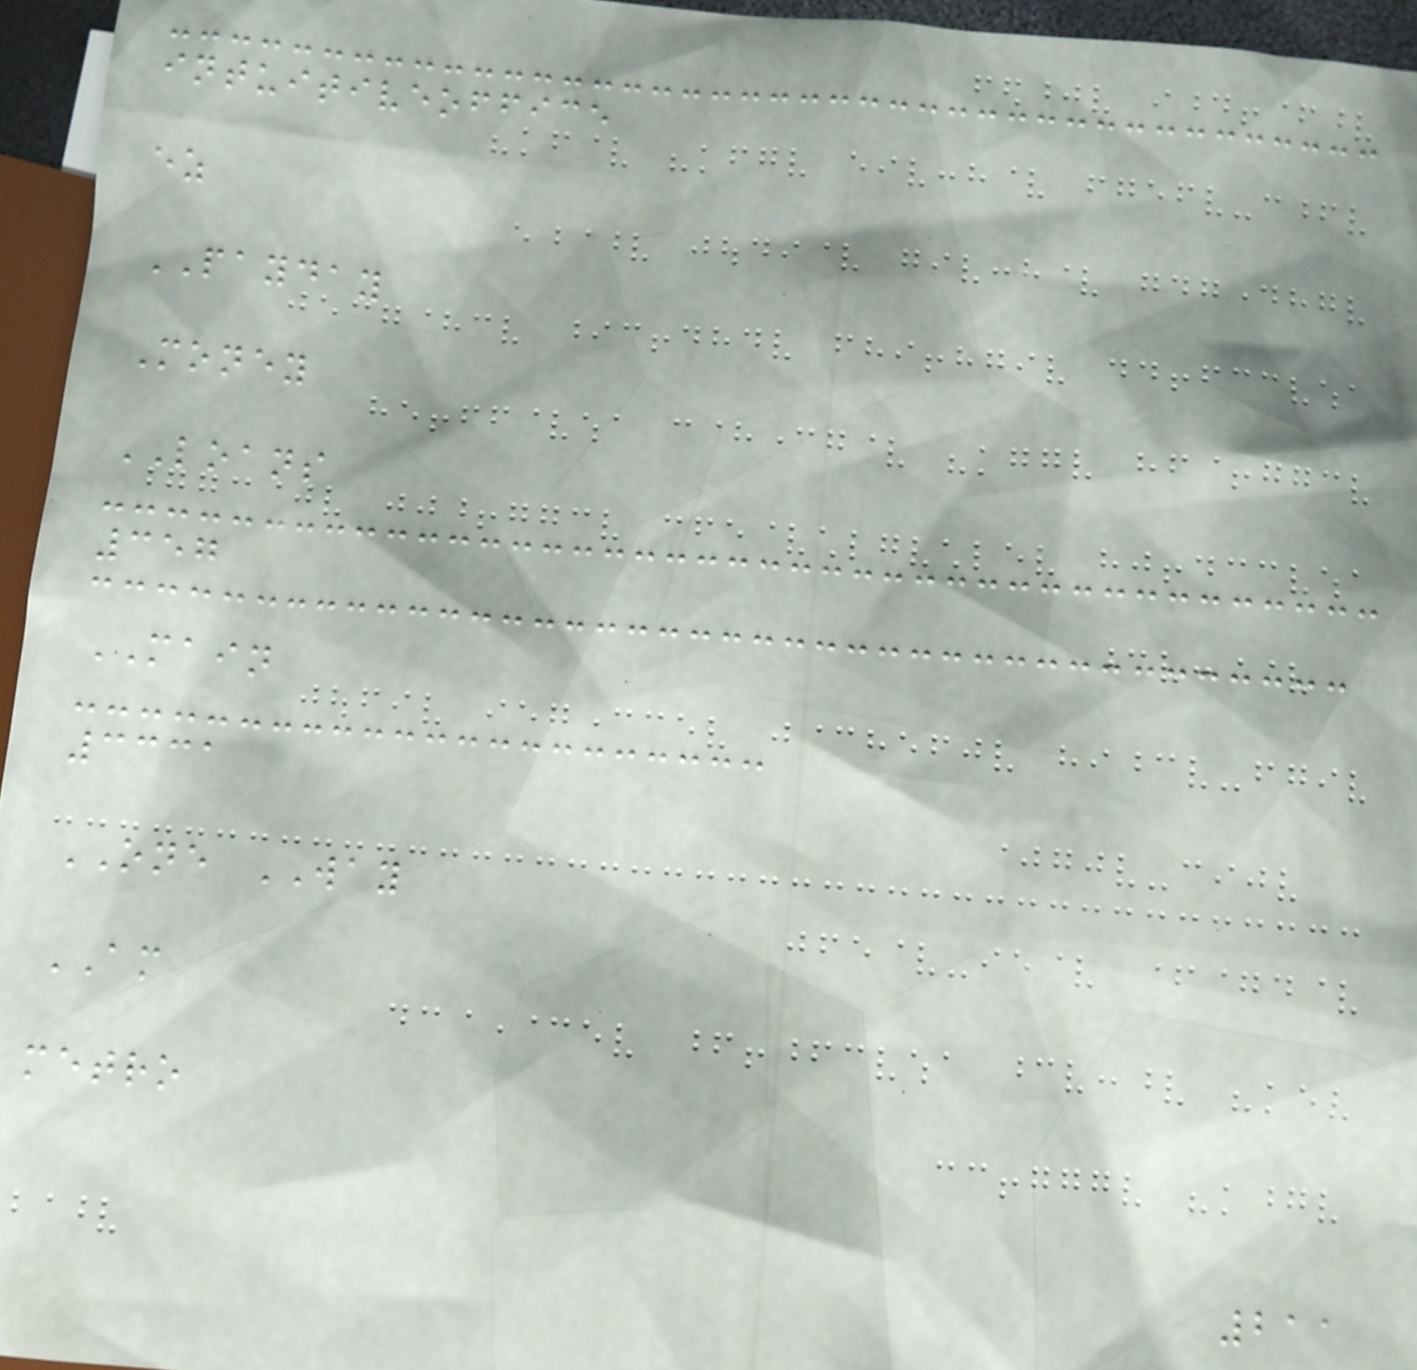intuitiveoffice
ez
PAYDAY
Money
LOANS
357
MAIN
3331
ONE WAY
AM
metro
211
